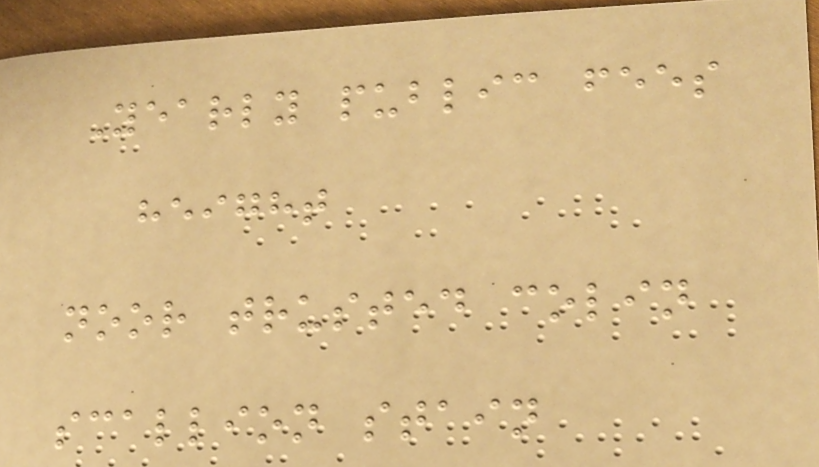Yearly public fees
height
noor trusted colin
scallion stain
